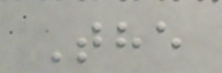The
